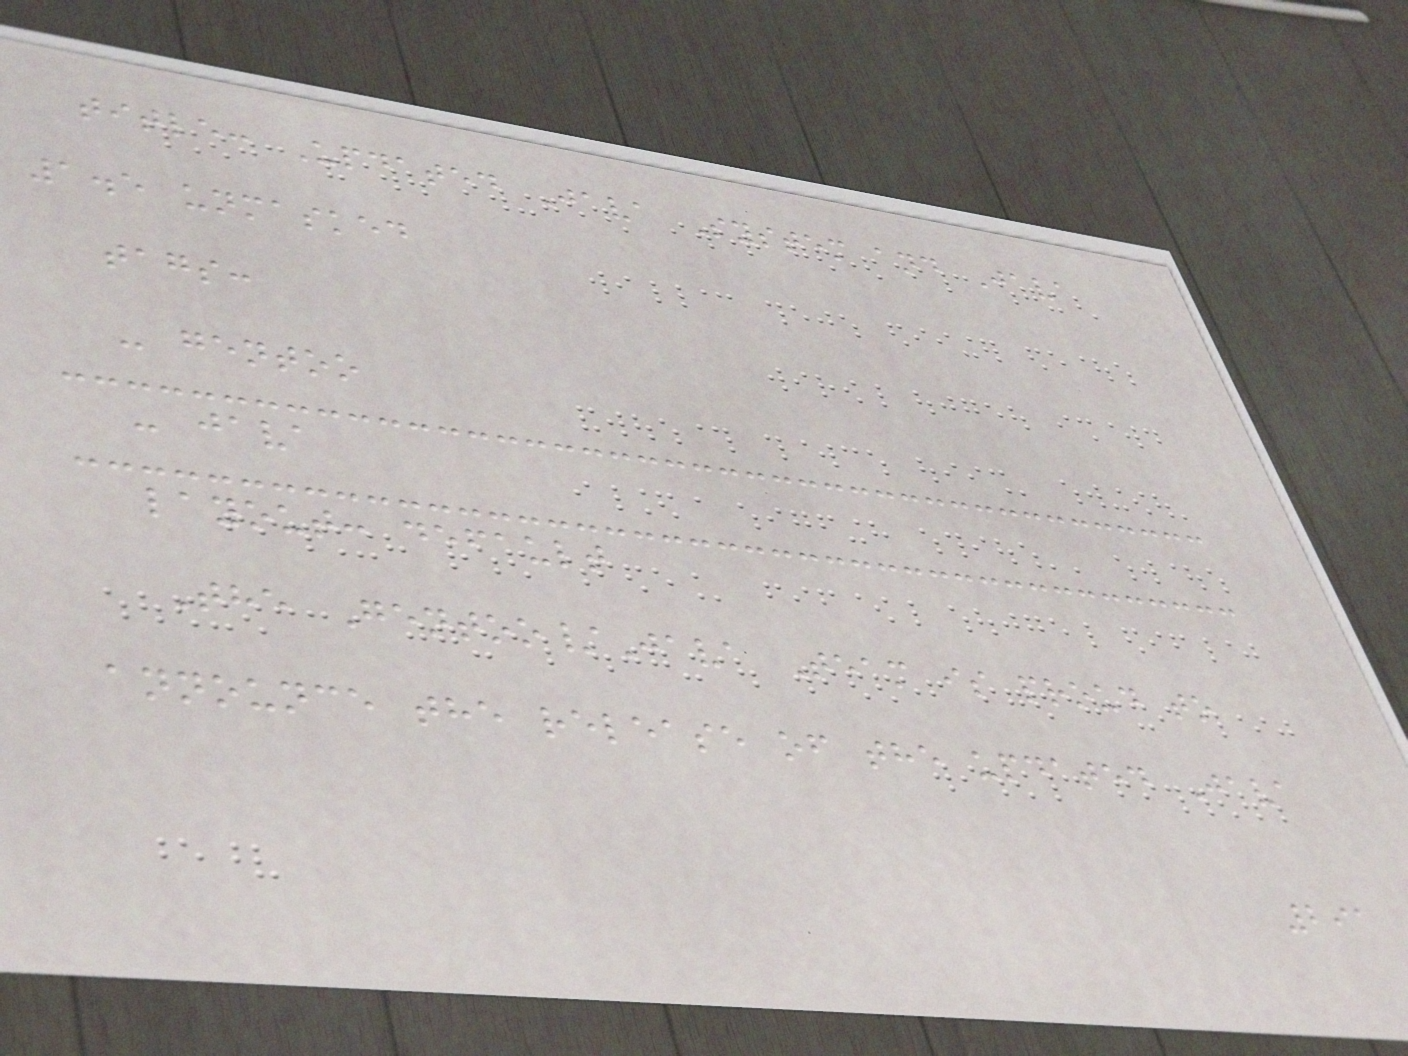title: Updated Java System and Java
1.5 unmasked
tags:
- gentoo
- java
layout: default
The Gentoo/Java Team is proud to
announce the release of the updated Java
291
